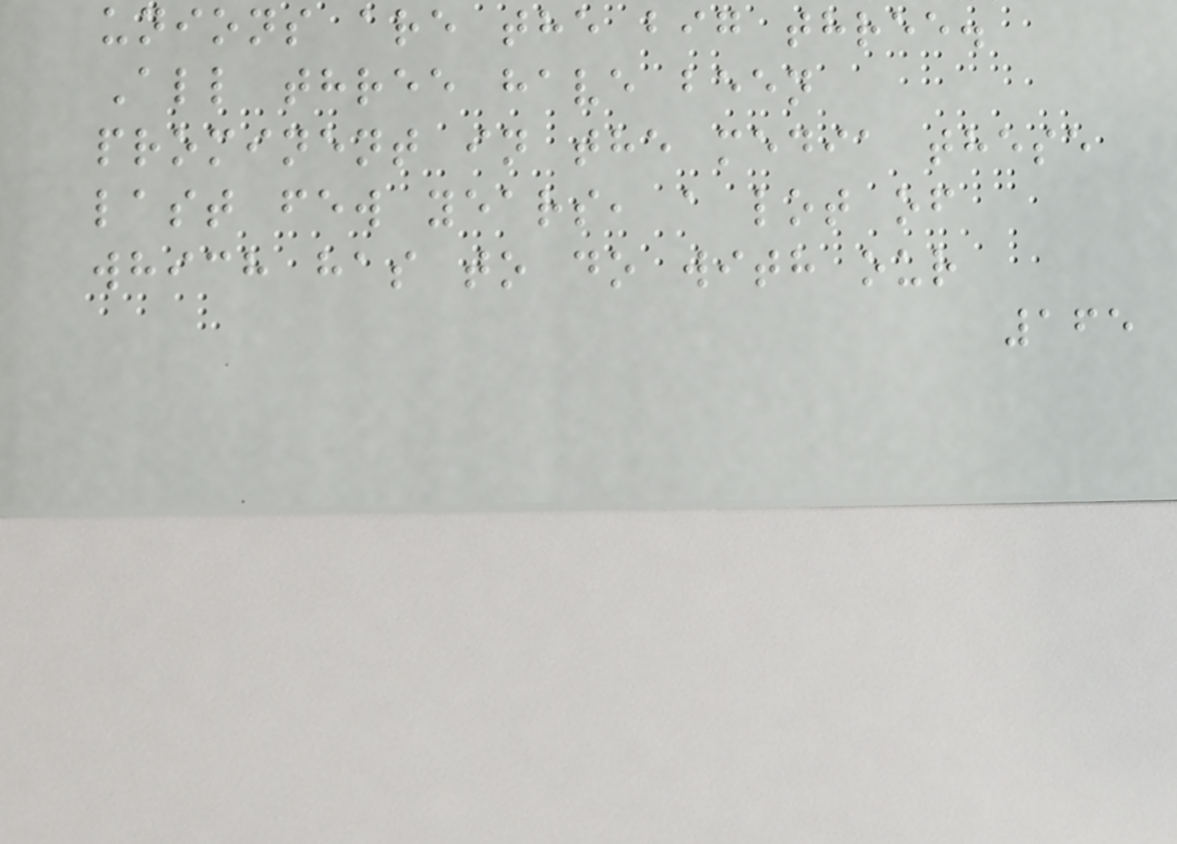unions are the big three.
All three have been
prominent in the media these
last few years, a lot of
which has to do with our
165
